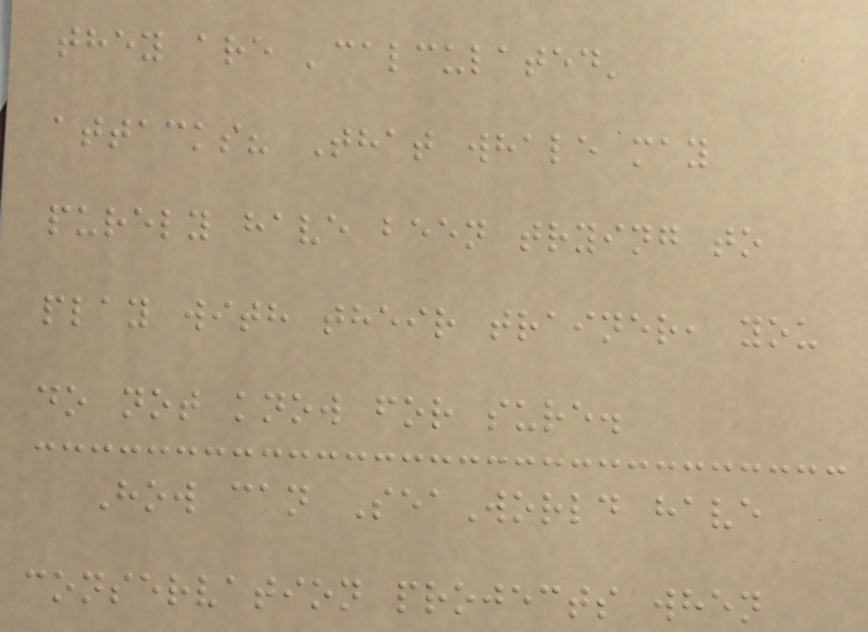they are 'calculated'
attacks? That whale may
purely have been trying to
play with their trainer, you
do not know for sure.
How can SeaWorld have
conservation projects when
